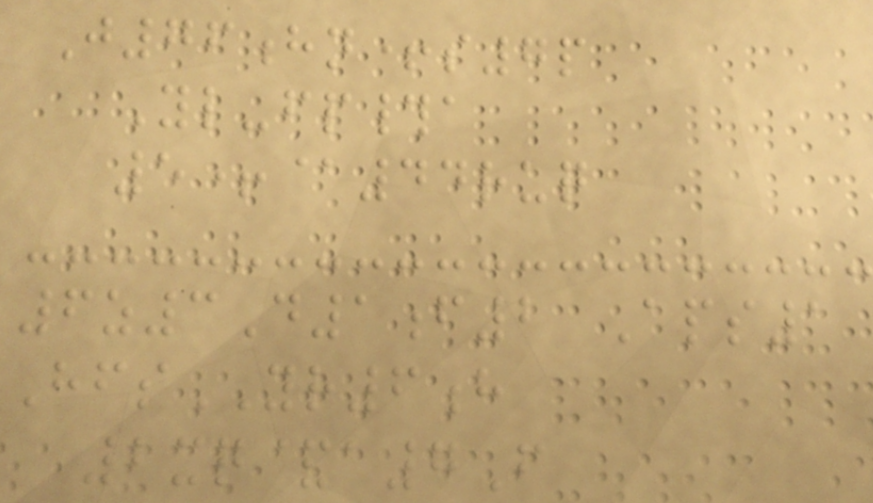J76hn+s7p
Yl-fp#a
5+@44ruq
6z3D1f2 Aps1
HfsYR6h
2xq&a7F
